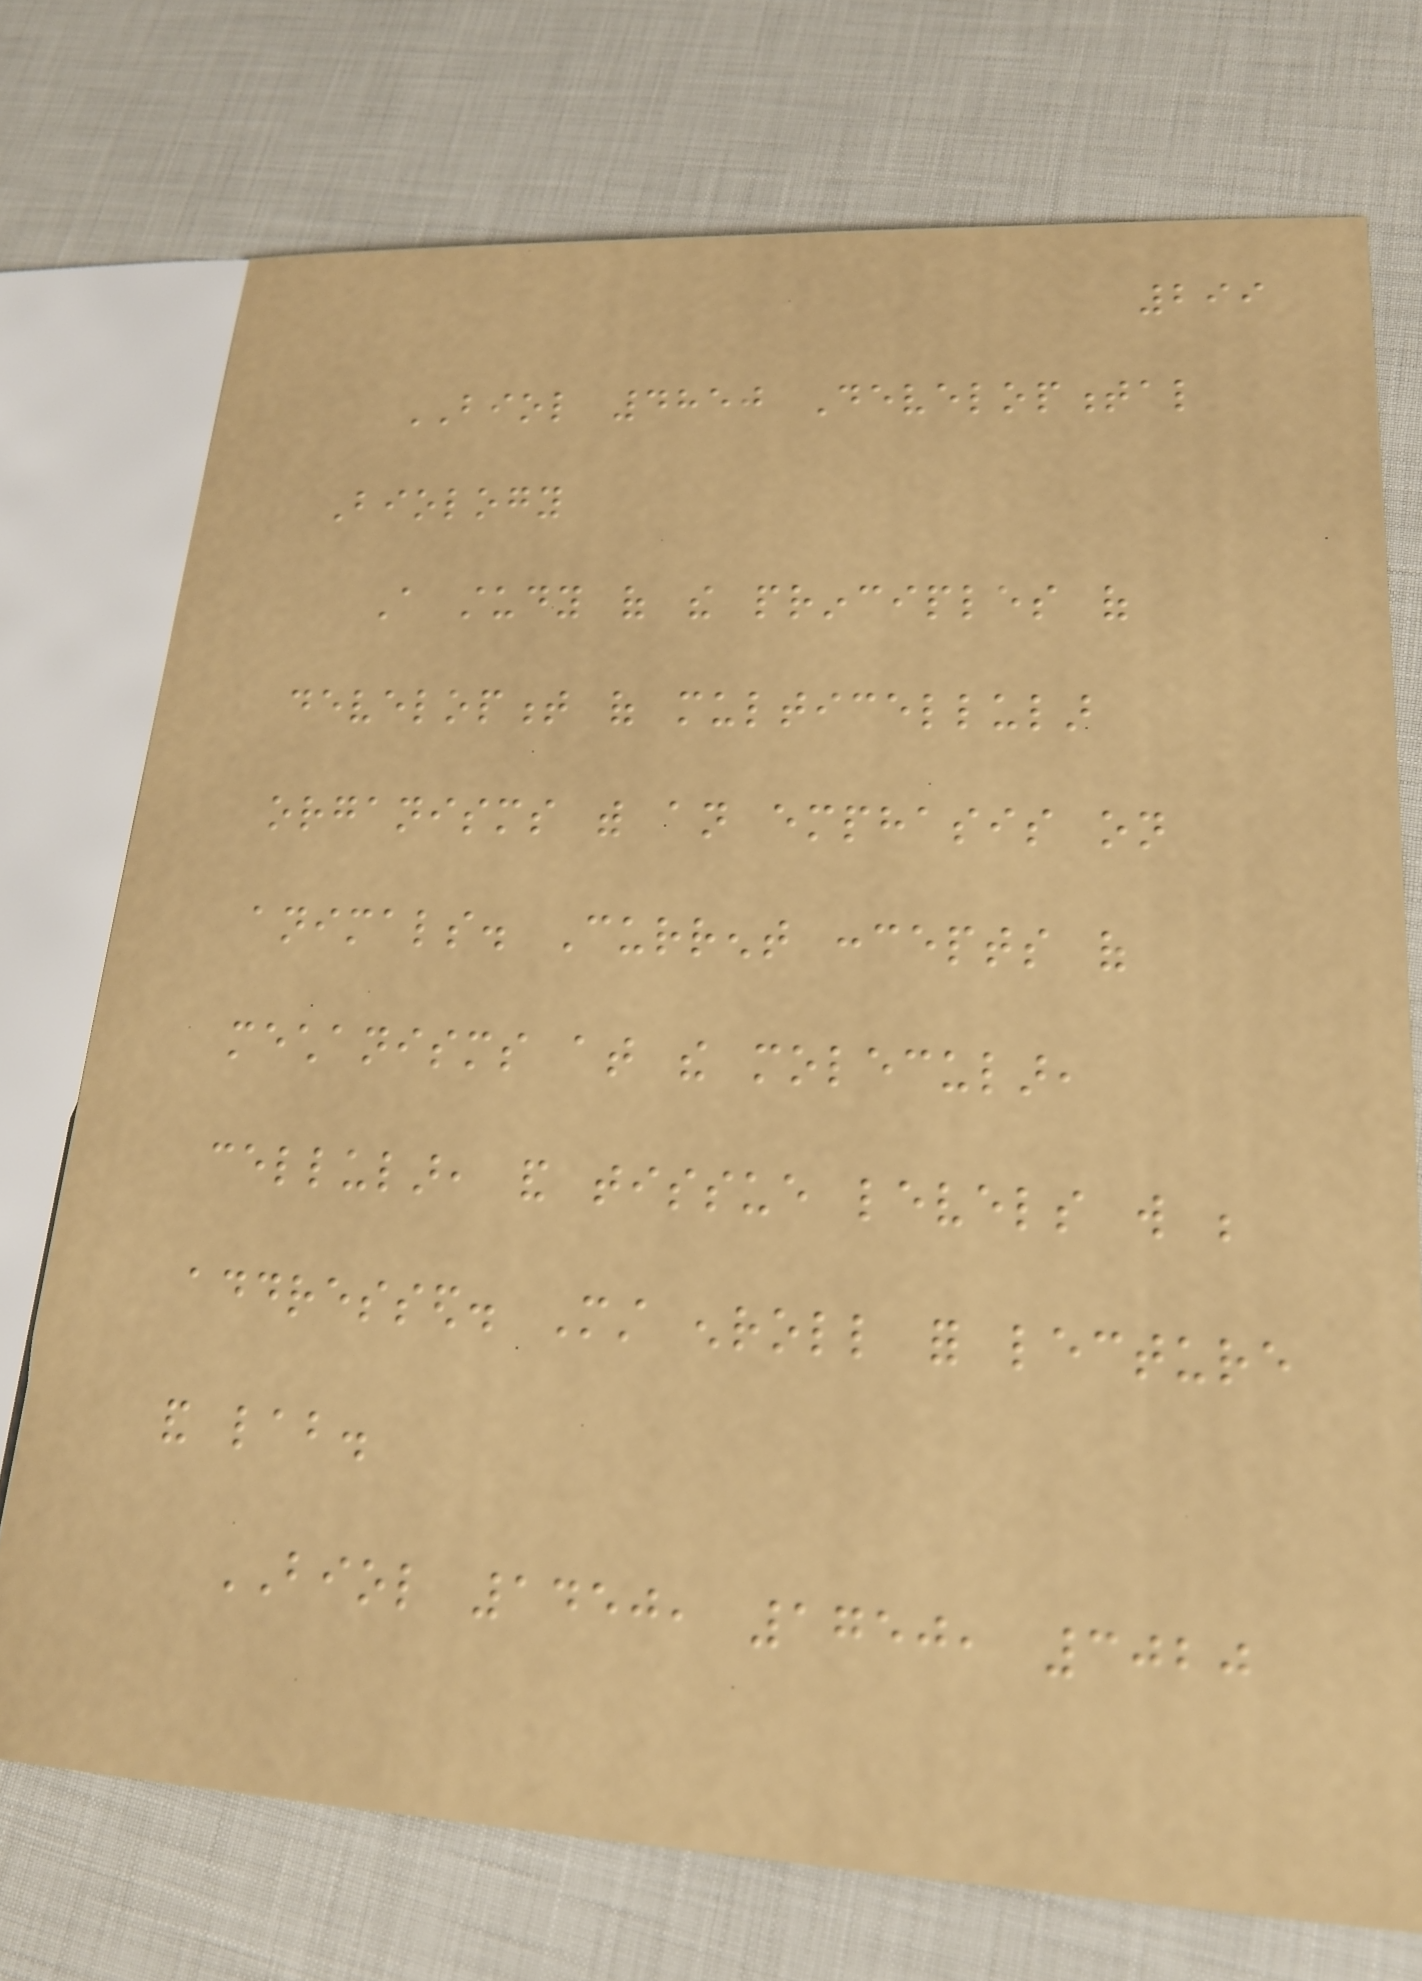299
BIOL 4850 Developmental
Biology
A study of the principles of
development of multicellular
organisms with an emphasis on
animals. Current concepts of
mechanisms at the molecular,
cellular, and tissue levels will be
addressed. Must enroll for lecture
and lab.
BIOL 1450, 1750, 3020
